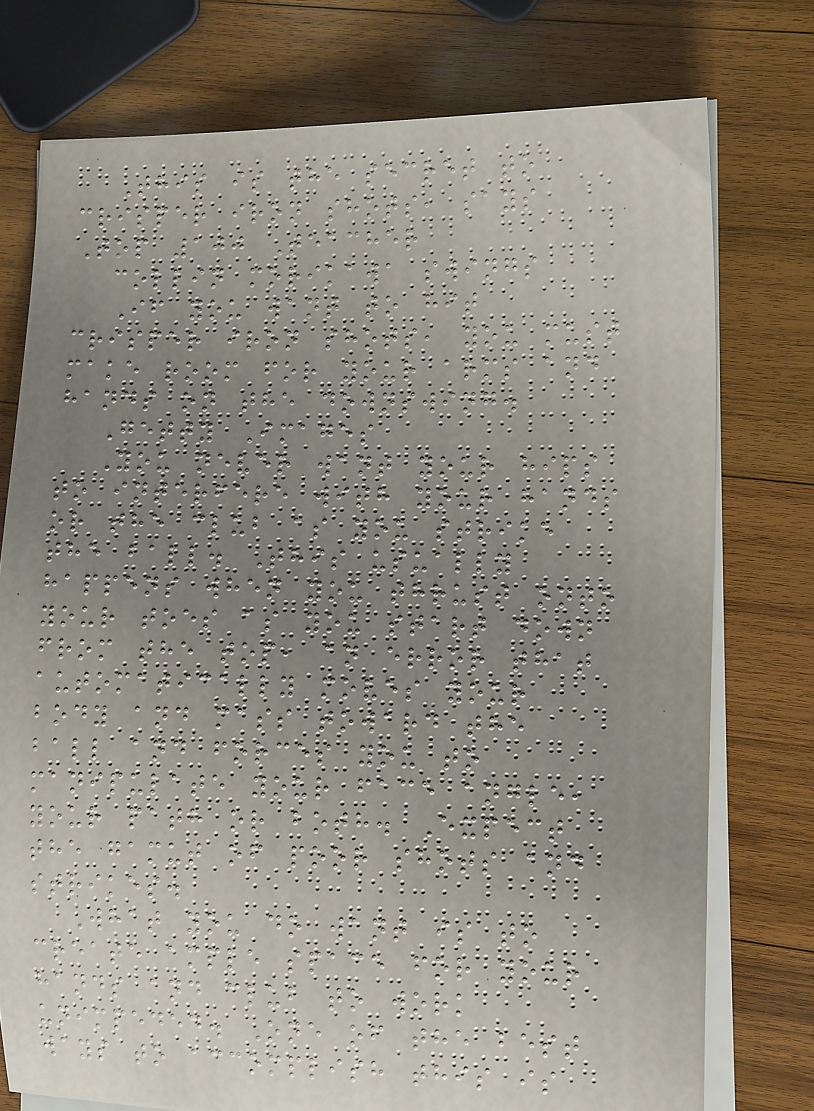This is the secret to
crisper iron shots, says
Top 100 Teacher
collin morikawa swings
If you want to hit
crisper iron shots, you must
make room for your arms and
hands on the downswing.
Getty Images
You never want your hips
to interfere with your hands
or the club as you strike
the ball. This usually
happens when you thrust onto
your toes as you start down
from the top, an error that
automatically moves your
body and mass toward the
ball and forces you to
manipulate your face angle,
your path or both. Expect
the gamut of poor shots and
strikes.
What you do want is to
create ample space for your
hands and club to work
unimpeded. One of the best
ways to accomplish this is
